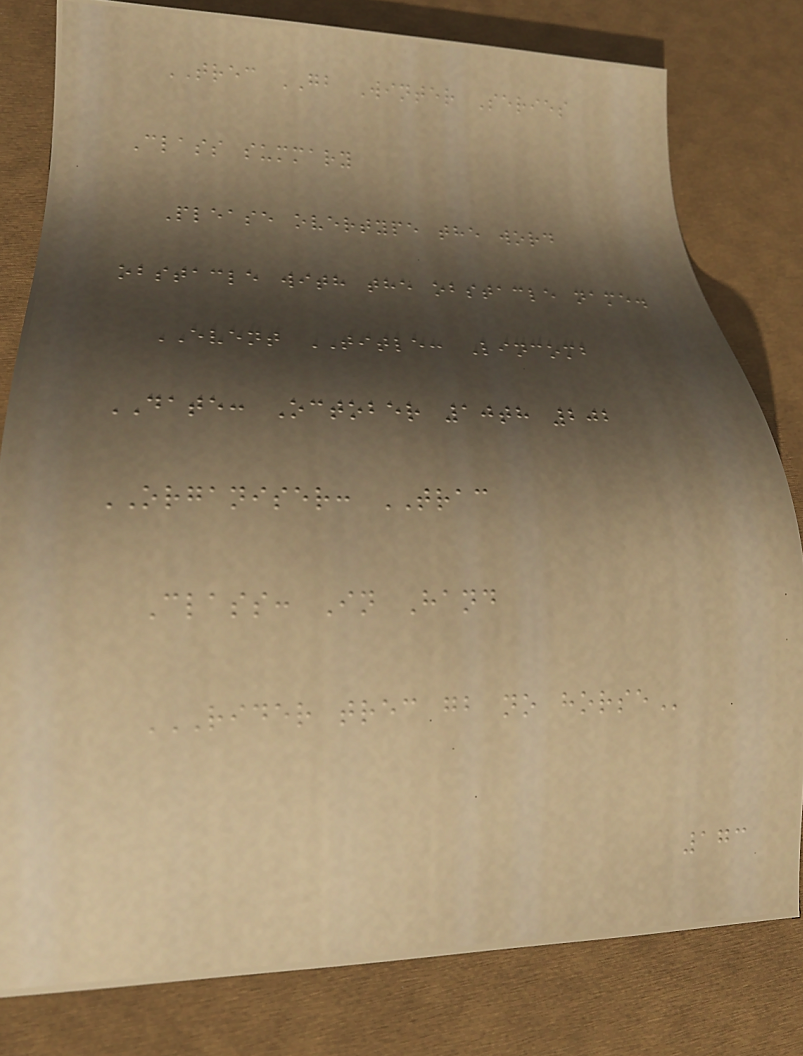TREC GB Winter Series
Class summary
Please overtype the word
obstacle with the obstacle name.
EVENT TITLE: Lincomb
DATE: October 10th 202
ORGANISER: TRAC
Class: In Hand
RIDER TREC GB NO HORSE
173
